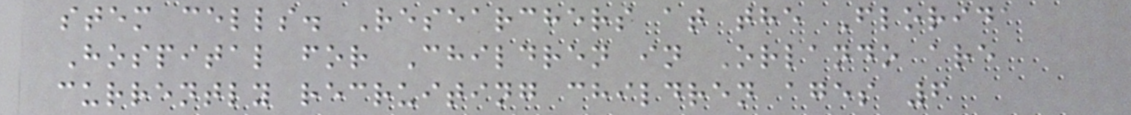stem cells. Researchers at the Florida
Hospital for Children in Orlando are
currently recruiting children ages 6
